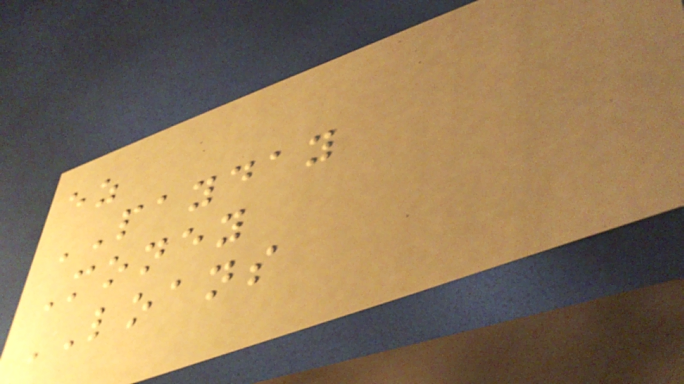ez
PAYDAY
Money
LOANS
